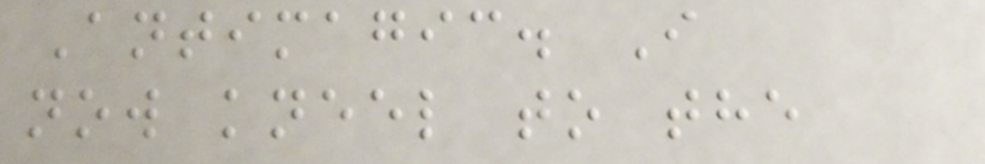Antimagic. I
now kneel to the
